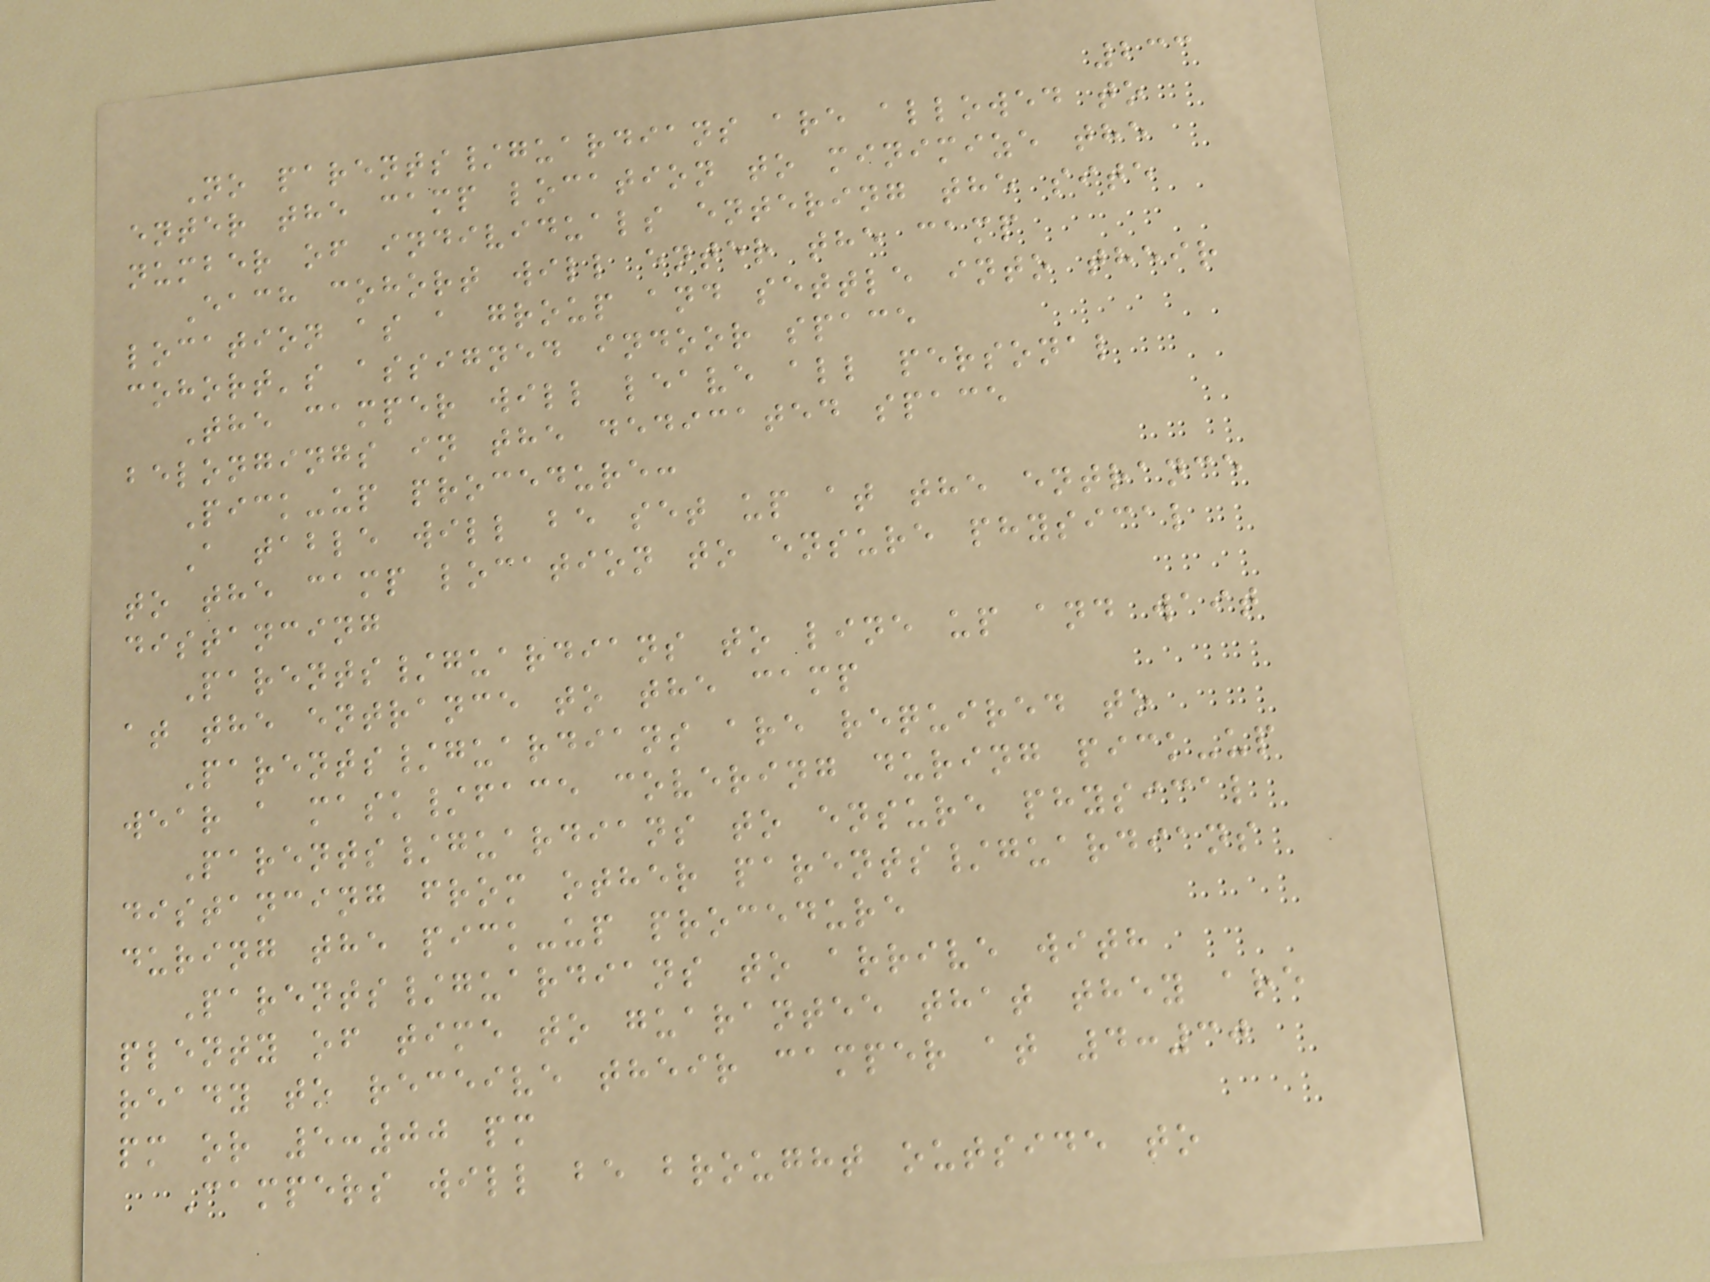233
No parents/guardians are allowed to
enter the camp location to minimize the
number of individuals entering the site
Each cohort will enter the camp
location as a group and settle into their
cohort's assigned indoor space
The camper will leave all personal
belongings in the dedicated space
Pick-up procedure:
A table will be set up at the entrance
to the camp location to ensure physical
distancing
Parents/guardians to line up and wait
at the entrance to the camp
Parents/guardians are required to
wear a mask/face covering during pick-up
Parents/guardians to ensure physical
distancing from other parents/guardians
during the pick-up procedure
Parents/guardians to arrive with
plenty of time to guarantee that they are
ready to receive their camper at 4:30
pm or 5:00 pm
Campers will be brought outside to
